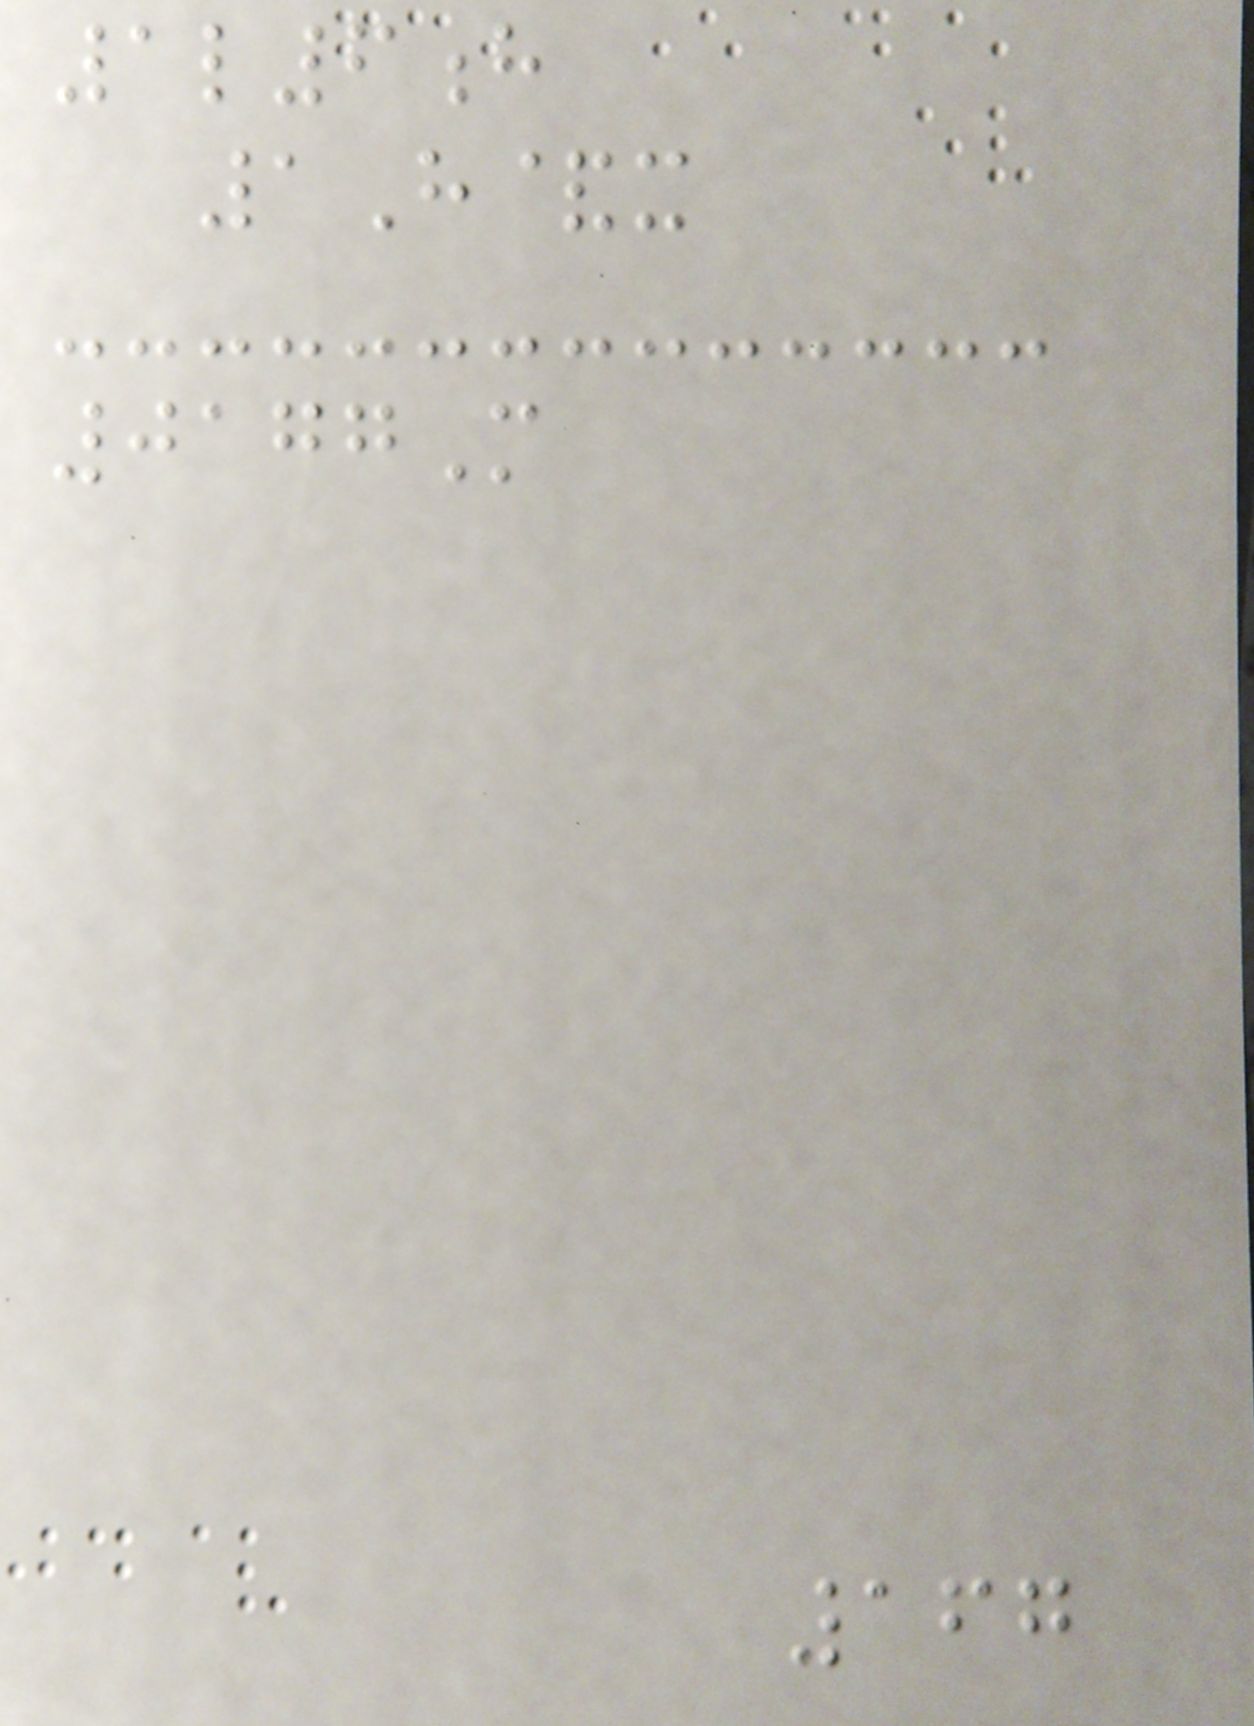1l6h
1H&x
0177M
167
